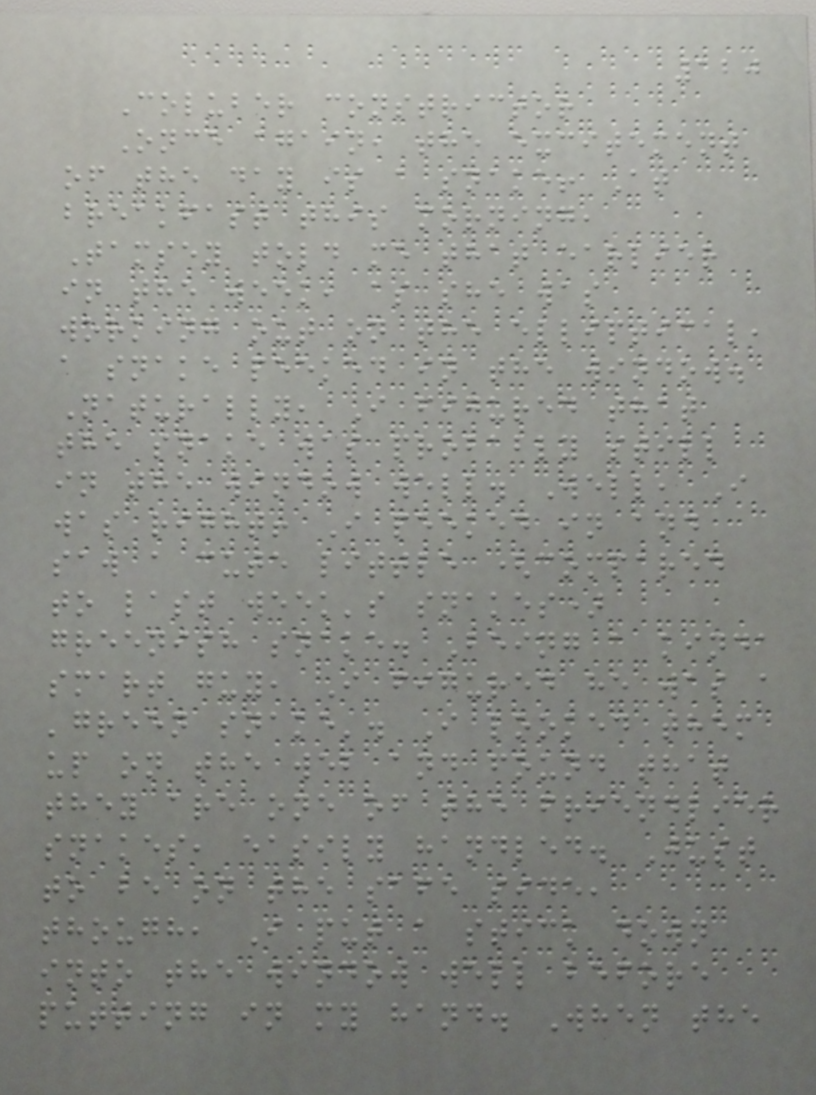120
Coluber constrictor
Once again, the excitement
of the day is a snake! At
breakfast this morning,
Tamsey told me that earlier
in the week, as she was
working out on the elliptical,
a snake peeked in the window.
Naturally, I figured that
the snake was probably still
in the window well. Well, I
was right! I peeked in and
saw a cute little (compared
to last week's snakes)
greenish snake. Being a kinda
smart guy, I figured he was a
'green snake'. I looked them
up on the web and found that
they are one of the friendlier
snakes, easily handled. Just
to be on the safe side,
though, I put a stick down
into the window well before
putting in my hand. When the
